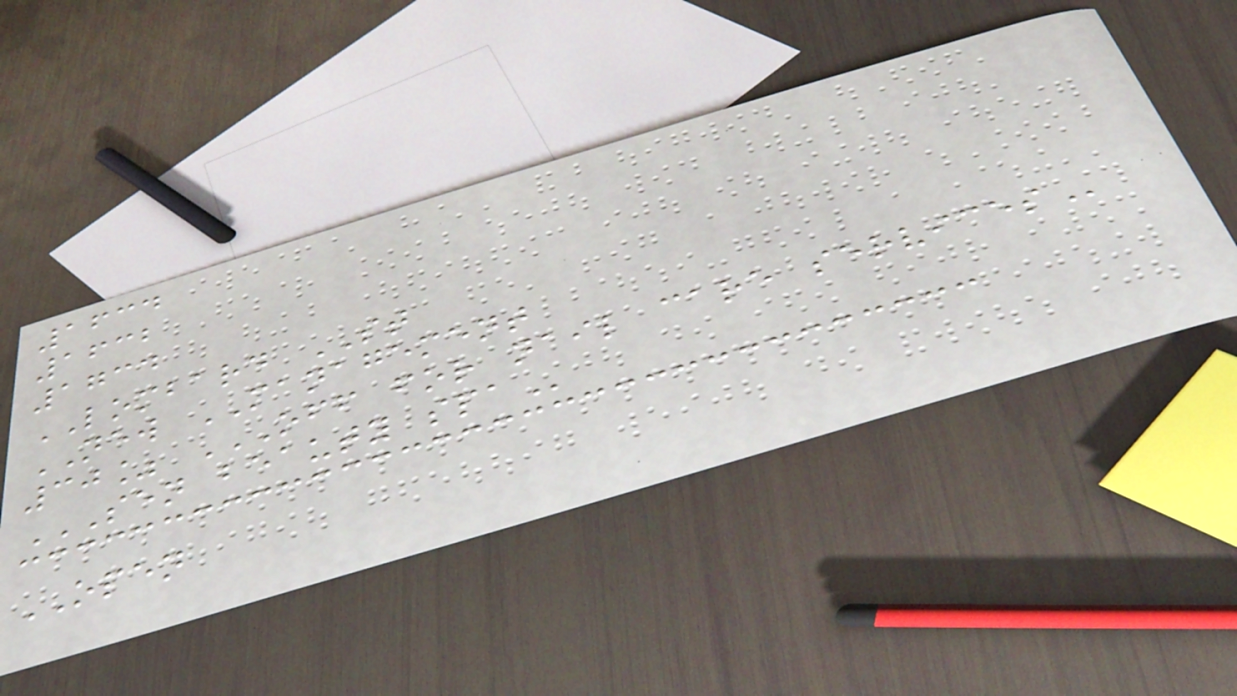1634
1632
1734
LOMBARD ST
NEW MANAGEMENT
30% OFF FOR NAIL CARE SERVICES
SEN BEAUTY SPA
OPEN
